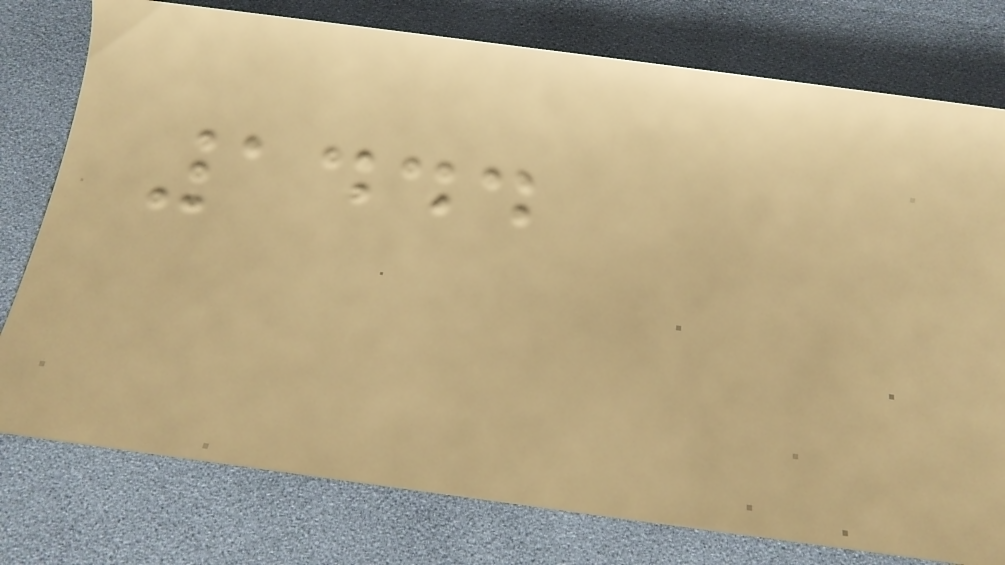1444
